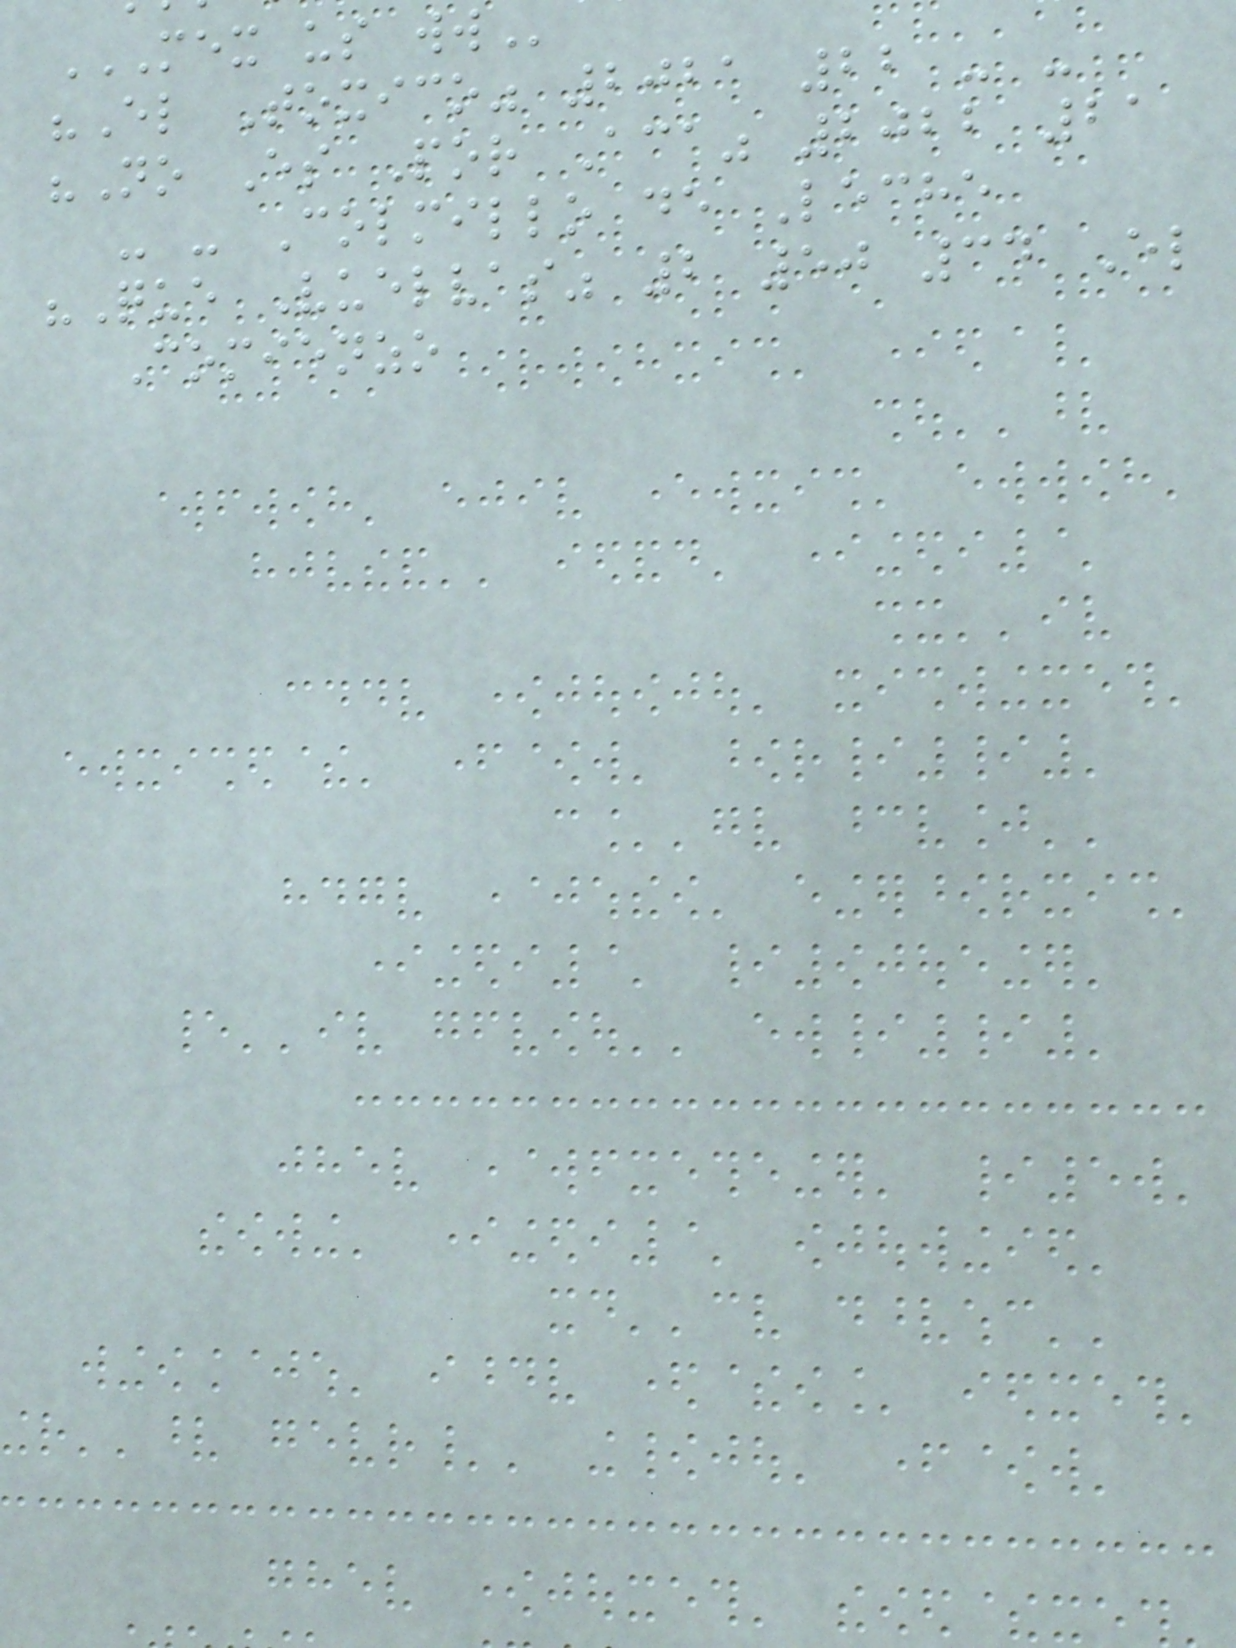MEX US WW
"El Toxico" 2021 22 - -
"No Es Por Aca" 2022 21
- - Colmillo de Leche
"Que Vuelvas" 2 50 34 El
Comienzo
